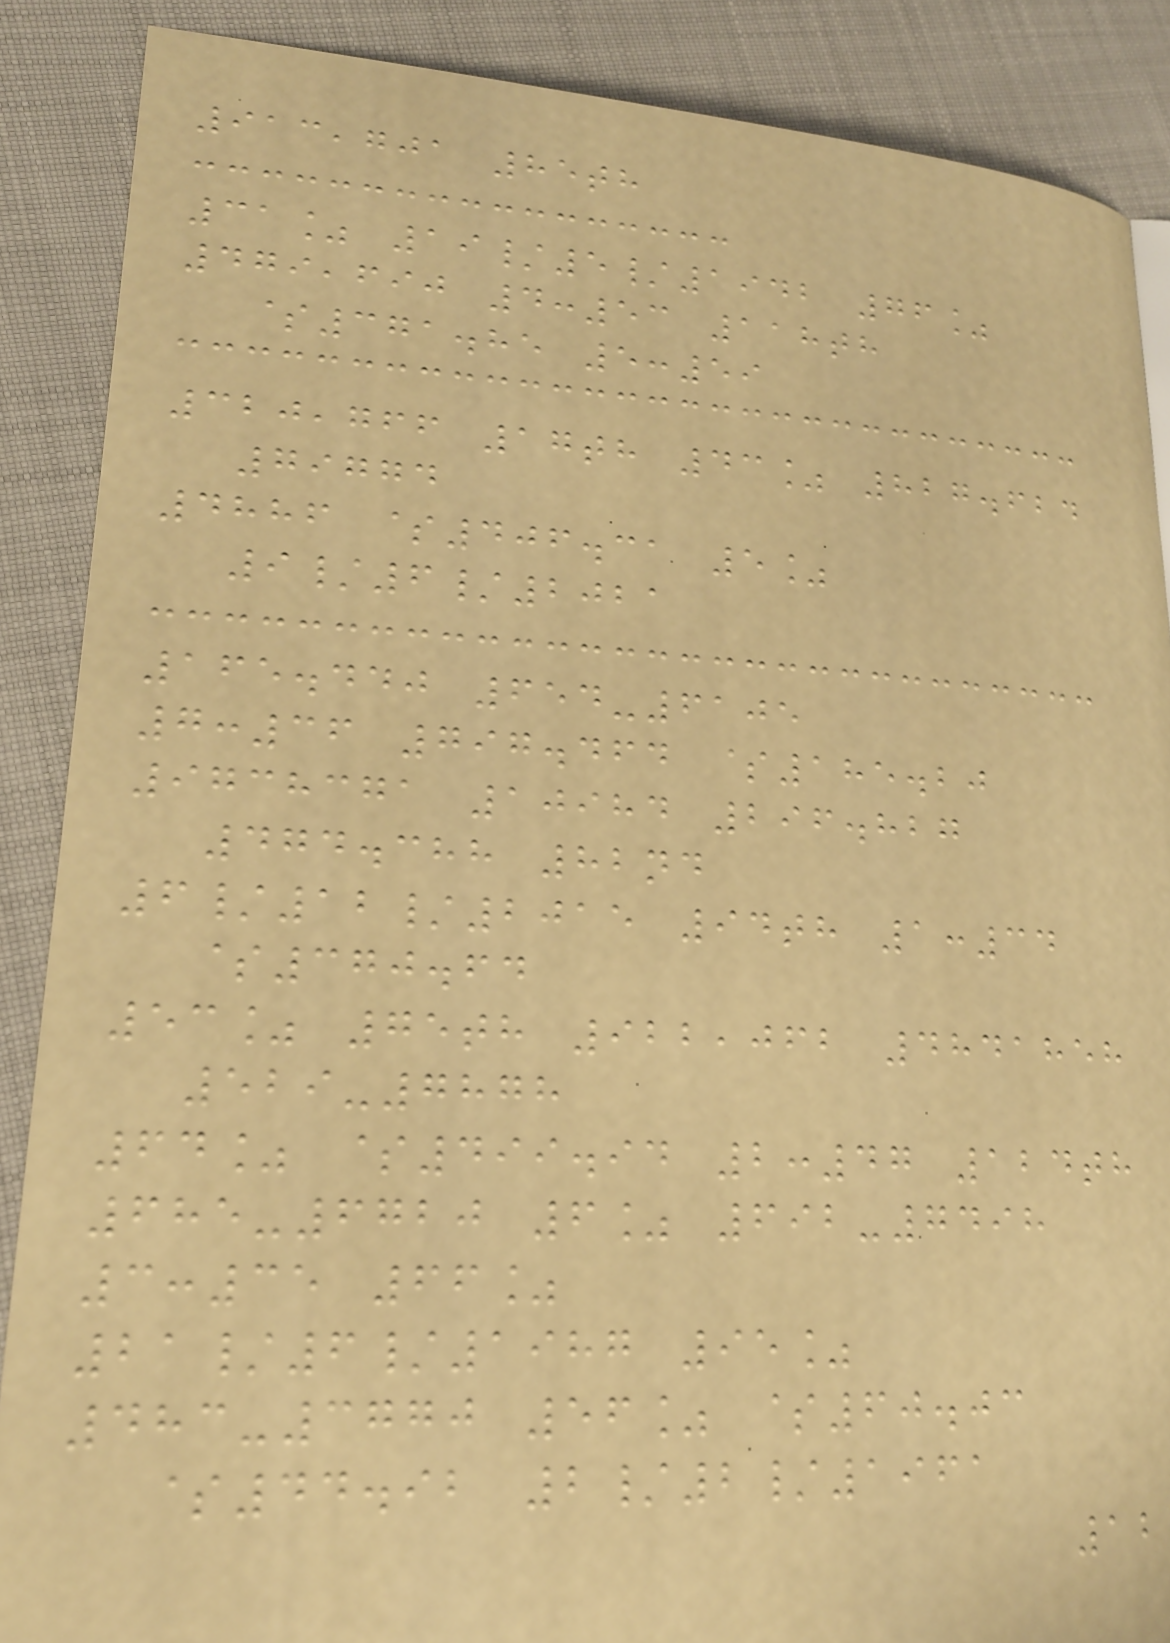913,701 85th
31% 19/5/1942 76%
479,690 4:53 118th
$371.85 5:59
320,766 17th 43% 827.624
79774
4886 $406.31 5%
9/6/2021
165.440 654-6105
7:36 797.464 $185.20
9738371 10984 296.827
474.388 82nd
6/12/2015 94th 1:34
$370.64
53% 75th 922,062 4841858
529-7878
64% $499.94 2:47 124th
685-6720 6% 692-7498
3:35 66%
21/6/1987 95%
483-3770 56% $60.03
$44.92 2/2/1961
12
